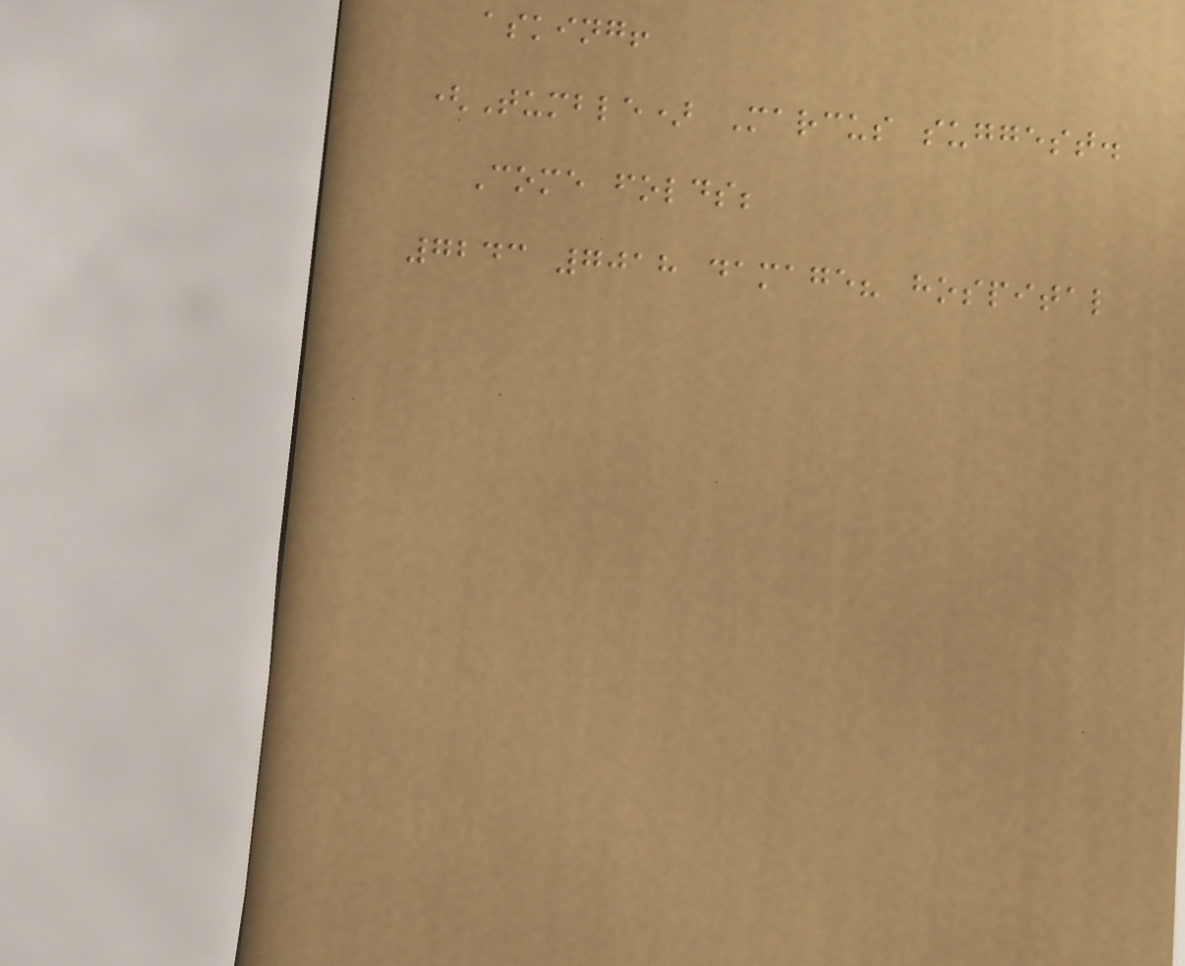asking!
(Tumble) Marcus suggest.
Come folds;
7243 7018 damage? hospital
